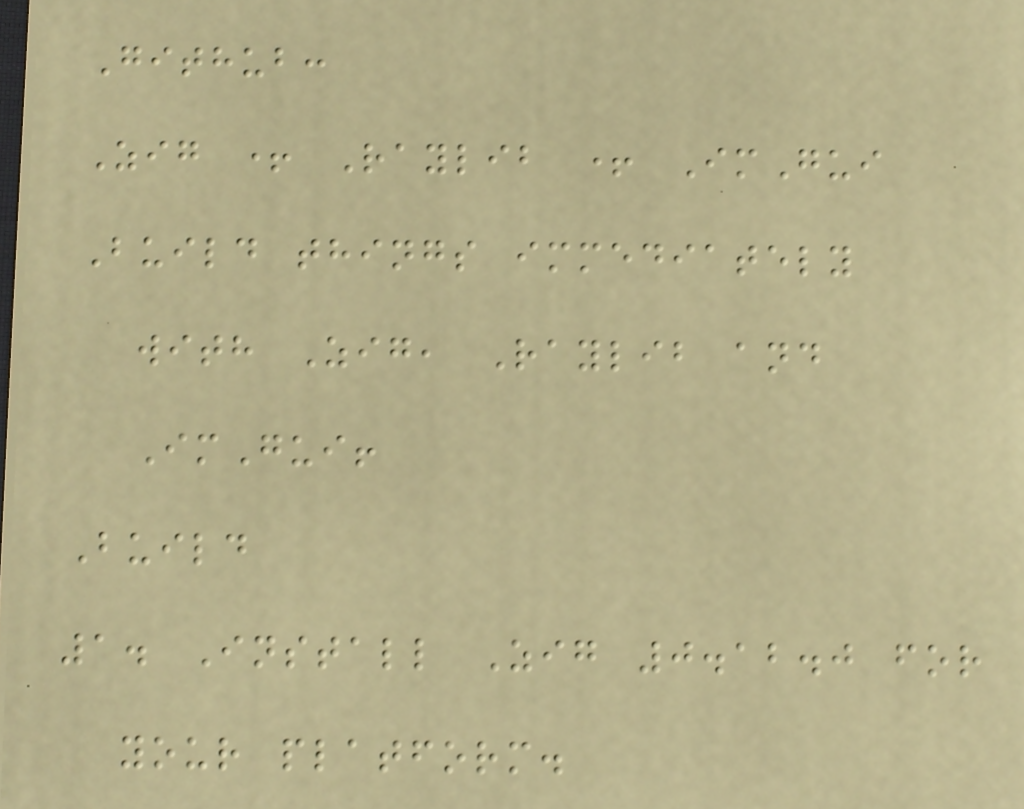Github:
Zig + Raylib + ImGui
Build things immediately
with Zig, Raylib and
ImGui!
Build
1. Install Zig 0.12.0 for
your platform.
